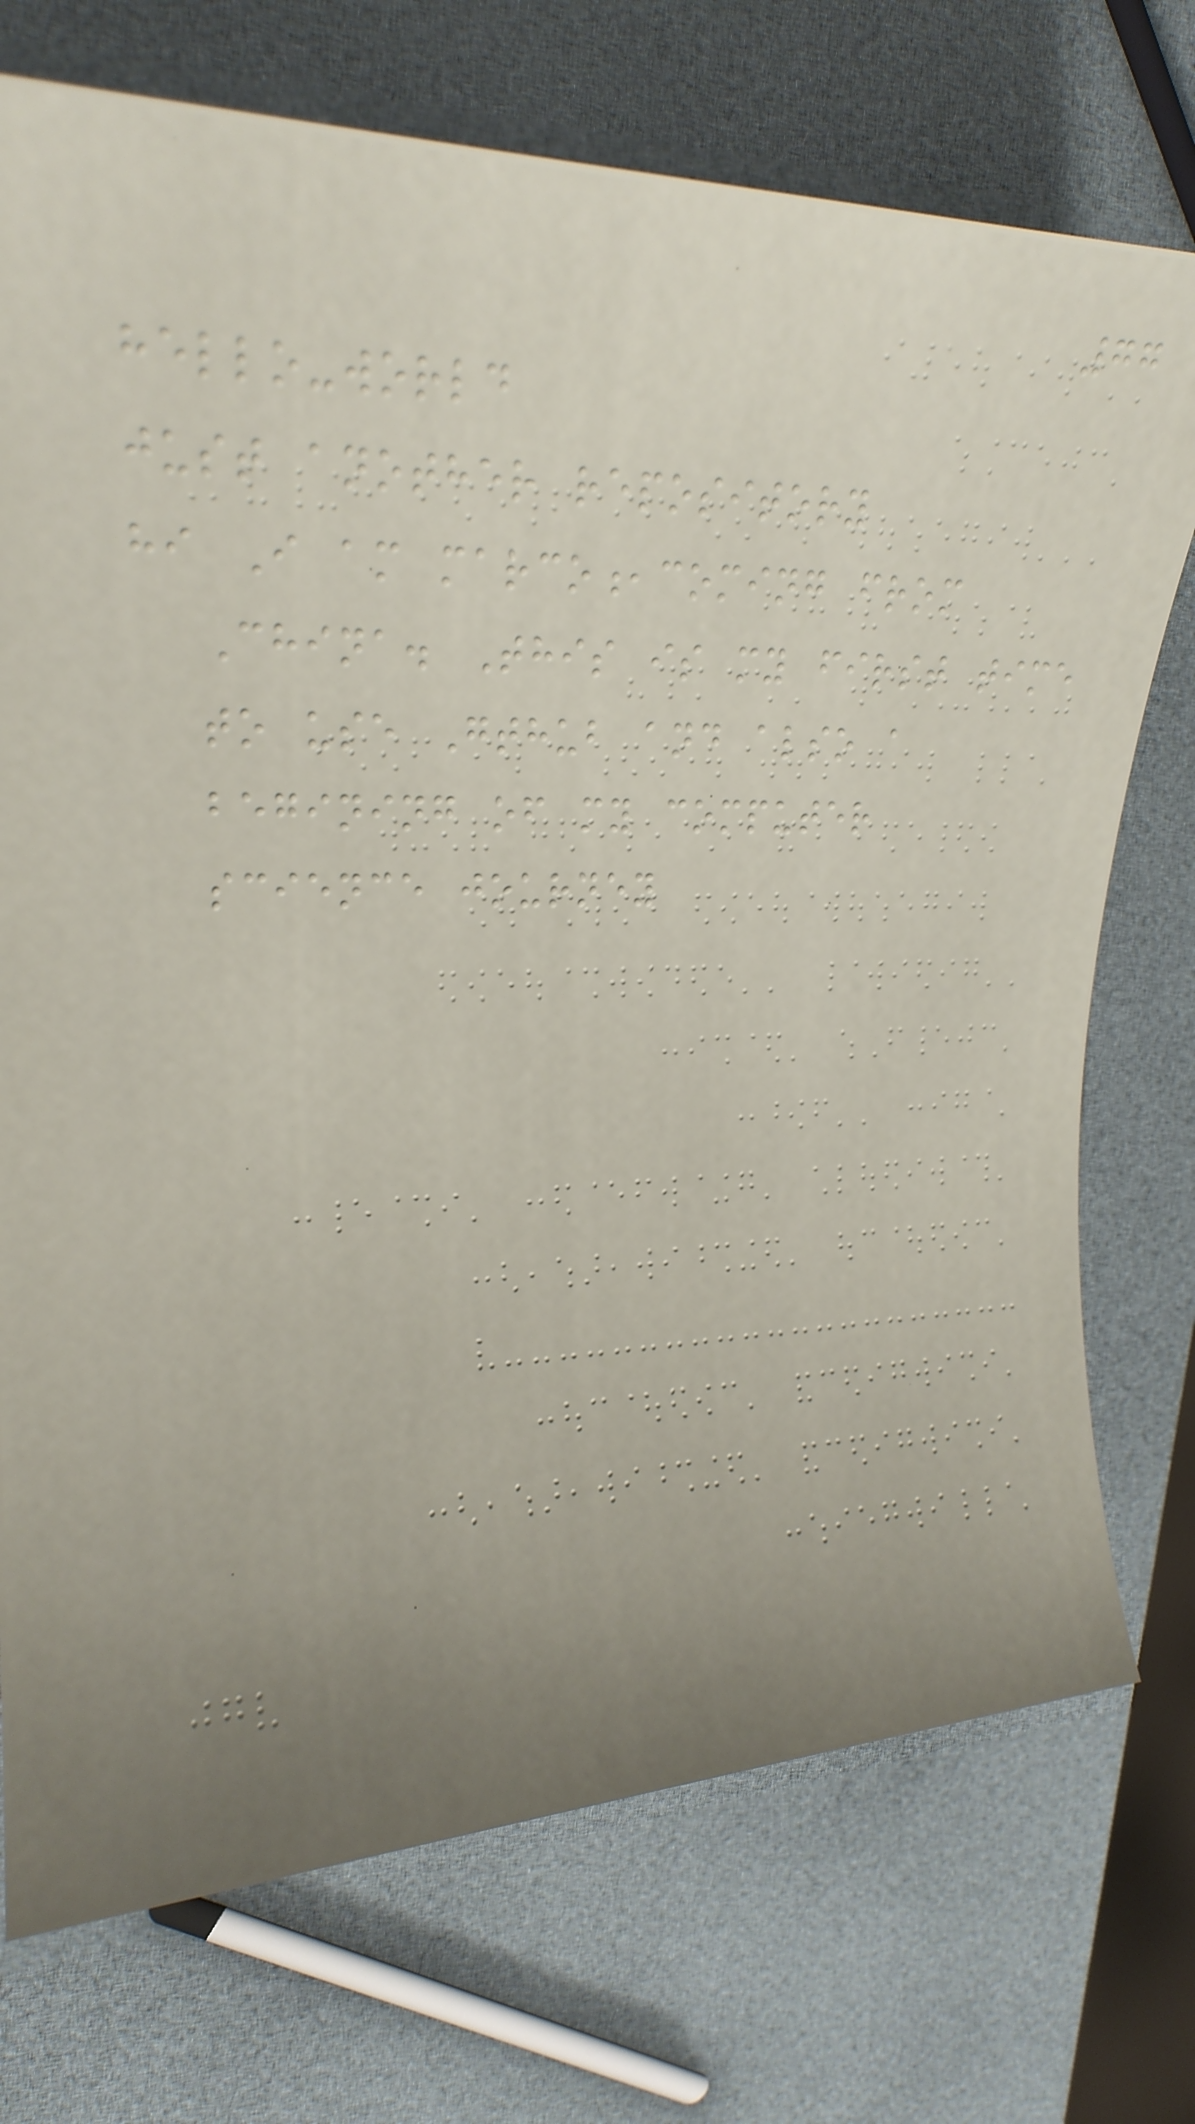77
hello-world
just another repository
hi I am marco,coming from
China. This is my first time
to use Gthub and also a
begining of my computer
science journey
